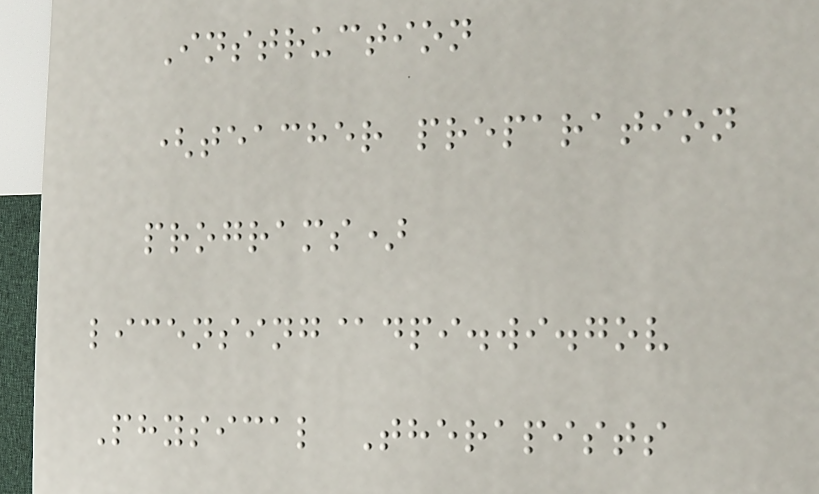Instruction
(teacher preparation
programs)
licensing@dpi.wi.gov
Physical Therapists
